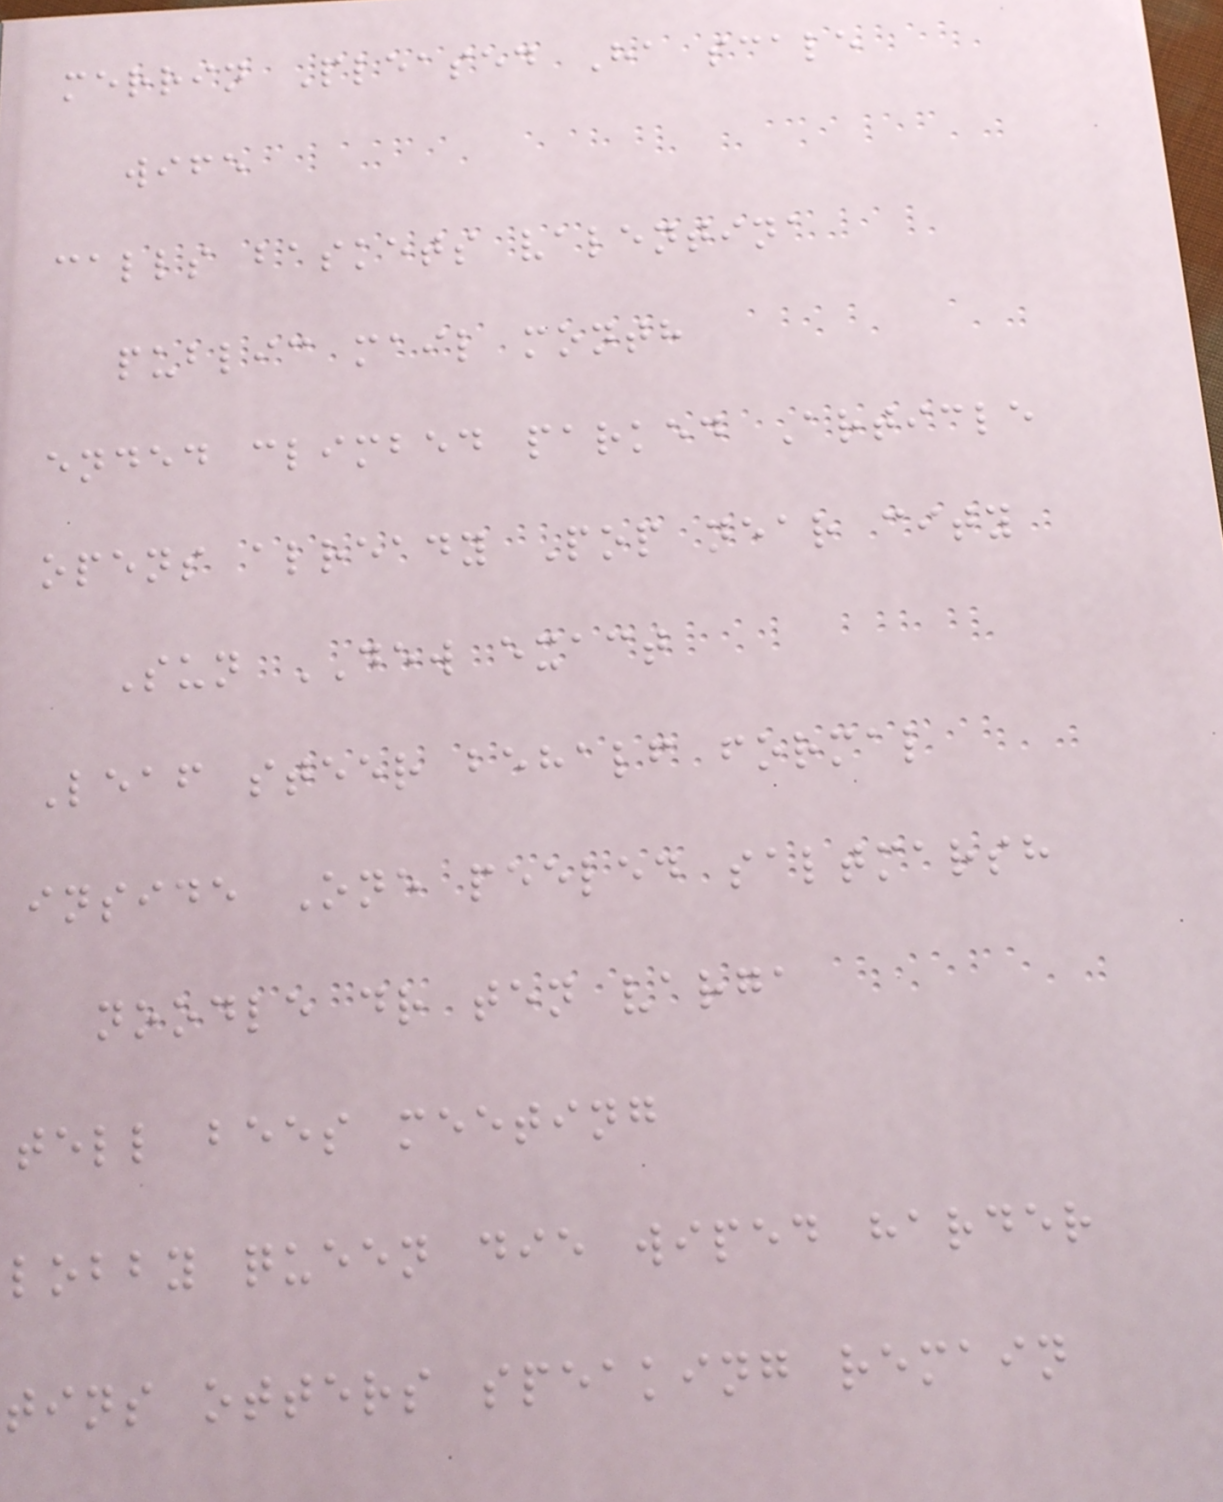merrin Pleased Ha scale
wife
calls baskets valentina
public mail month
ended climbed parked Article
opens already Pop near city
Sun DEW exact
Leaf steer behalf formal
inside One peeled saltmarsh
noodle dr ten varga
tell bees meeting
lobby queen die wiped harder
tins otters speaking remain
